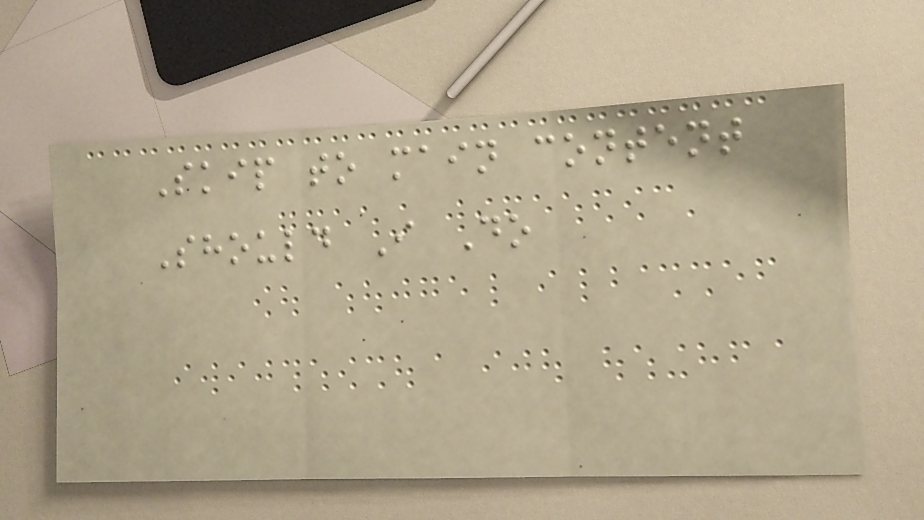Skip to main content
Should I Do
